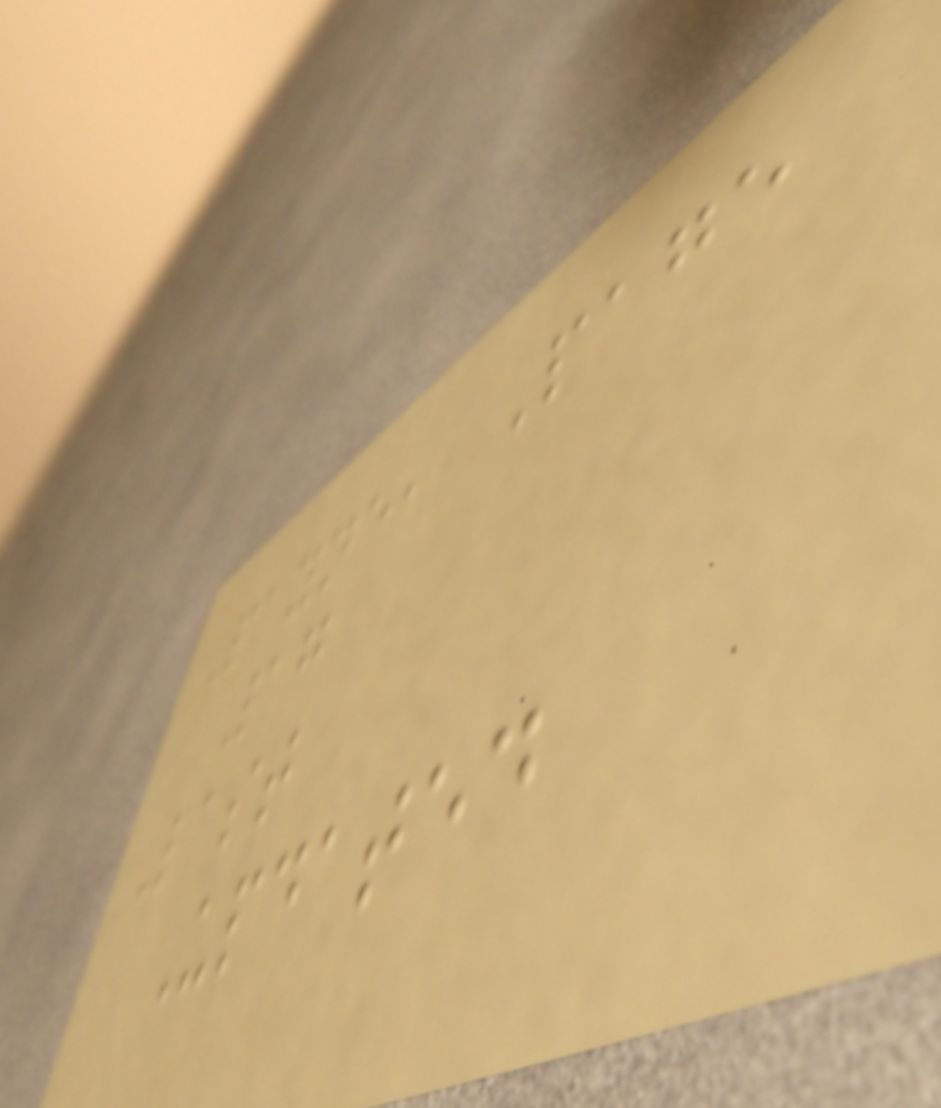Payne, Page
17
Last
Updated
